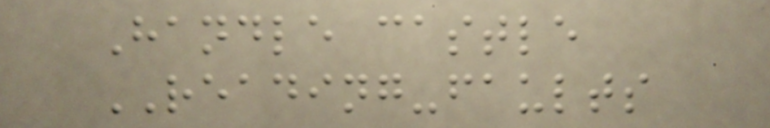Handle castle
READING-faults
